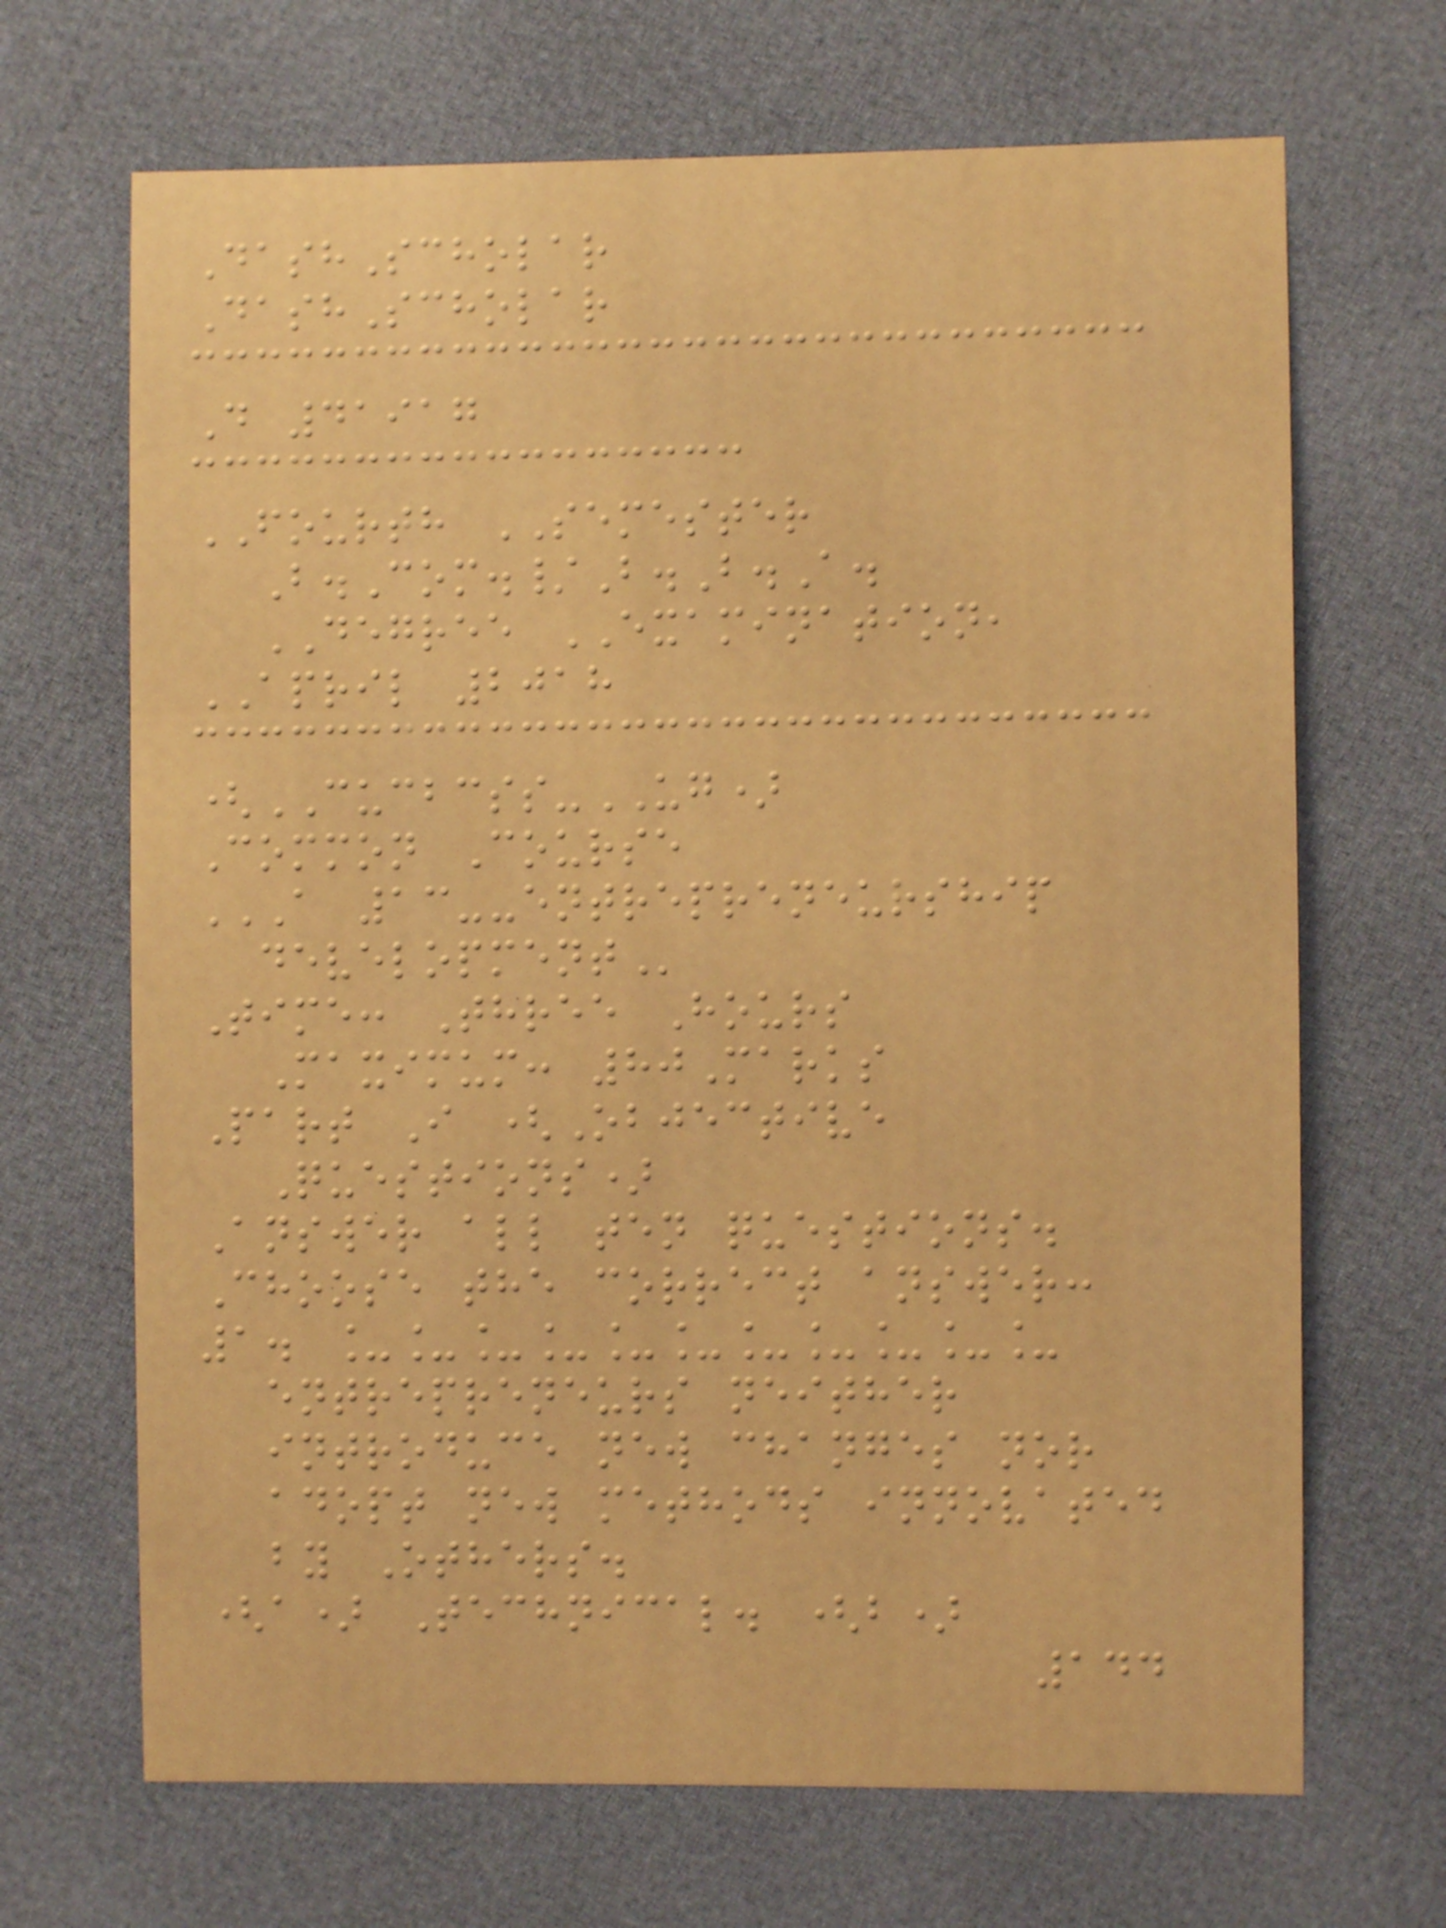DashScholar
DashScholar
D 41917
FOURTH SEMESTER
B.Com./B.B.A.
DEGREE EXAMINATION,
APRIL 2018
(CUCBCSS-UG)
Common Course
A 13--ENTREPRENEURSHIP
DEVELOPMENT
Time: Three Hours
Maximum: 80Marks
Part I (Objective
Questions)
Answer all ten questions.
Choose the correct answer:
1. ___________
entrepreneurs neither
introduce new changes nor
adopt new methods innovated
by Others.
(a) Technical. (b)
144
